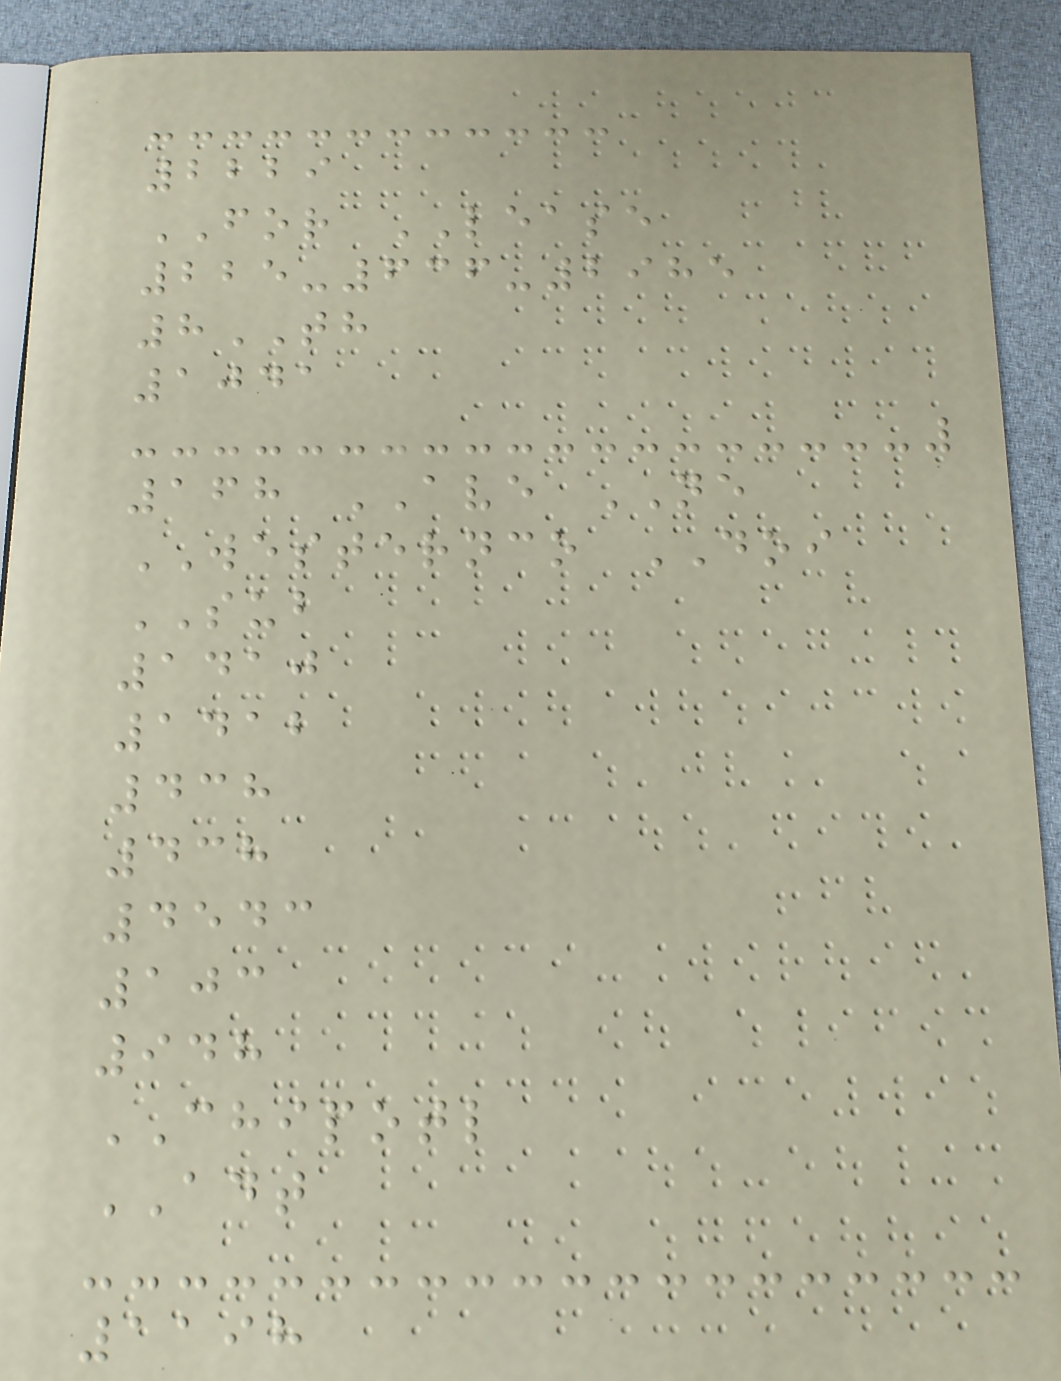2229
FOR LEASE
225-636-2985
8TH
1041
168 AVE NE
WESTERNCO DOI
SUB
1410
1412
438
438
4543
103
948
CHIPOTL
ADT
1198
